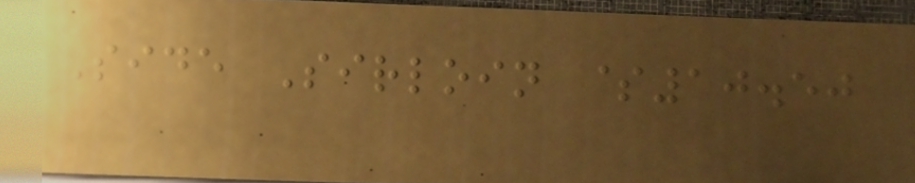Side Sirloin $10.50
